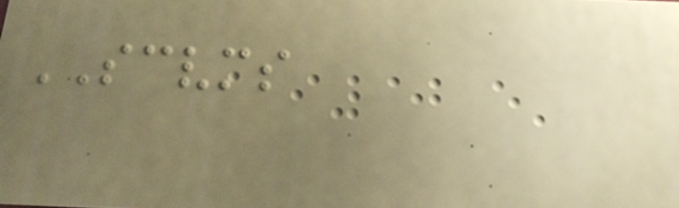SCVMS
